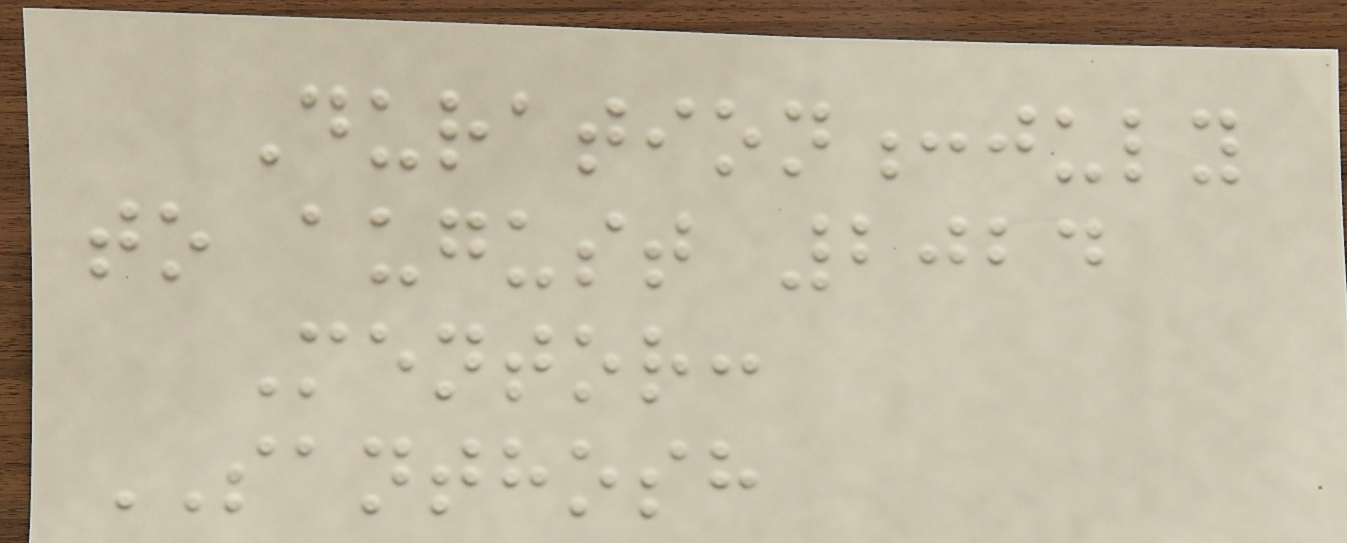Duration:july
to august 2024
Mentor:
SANTHOSH
